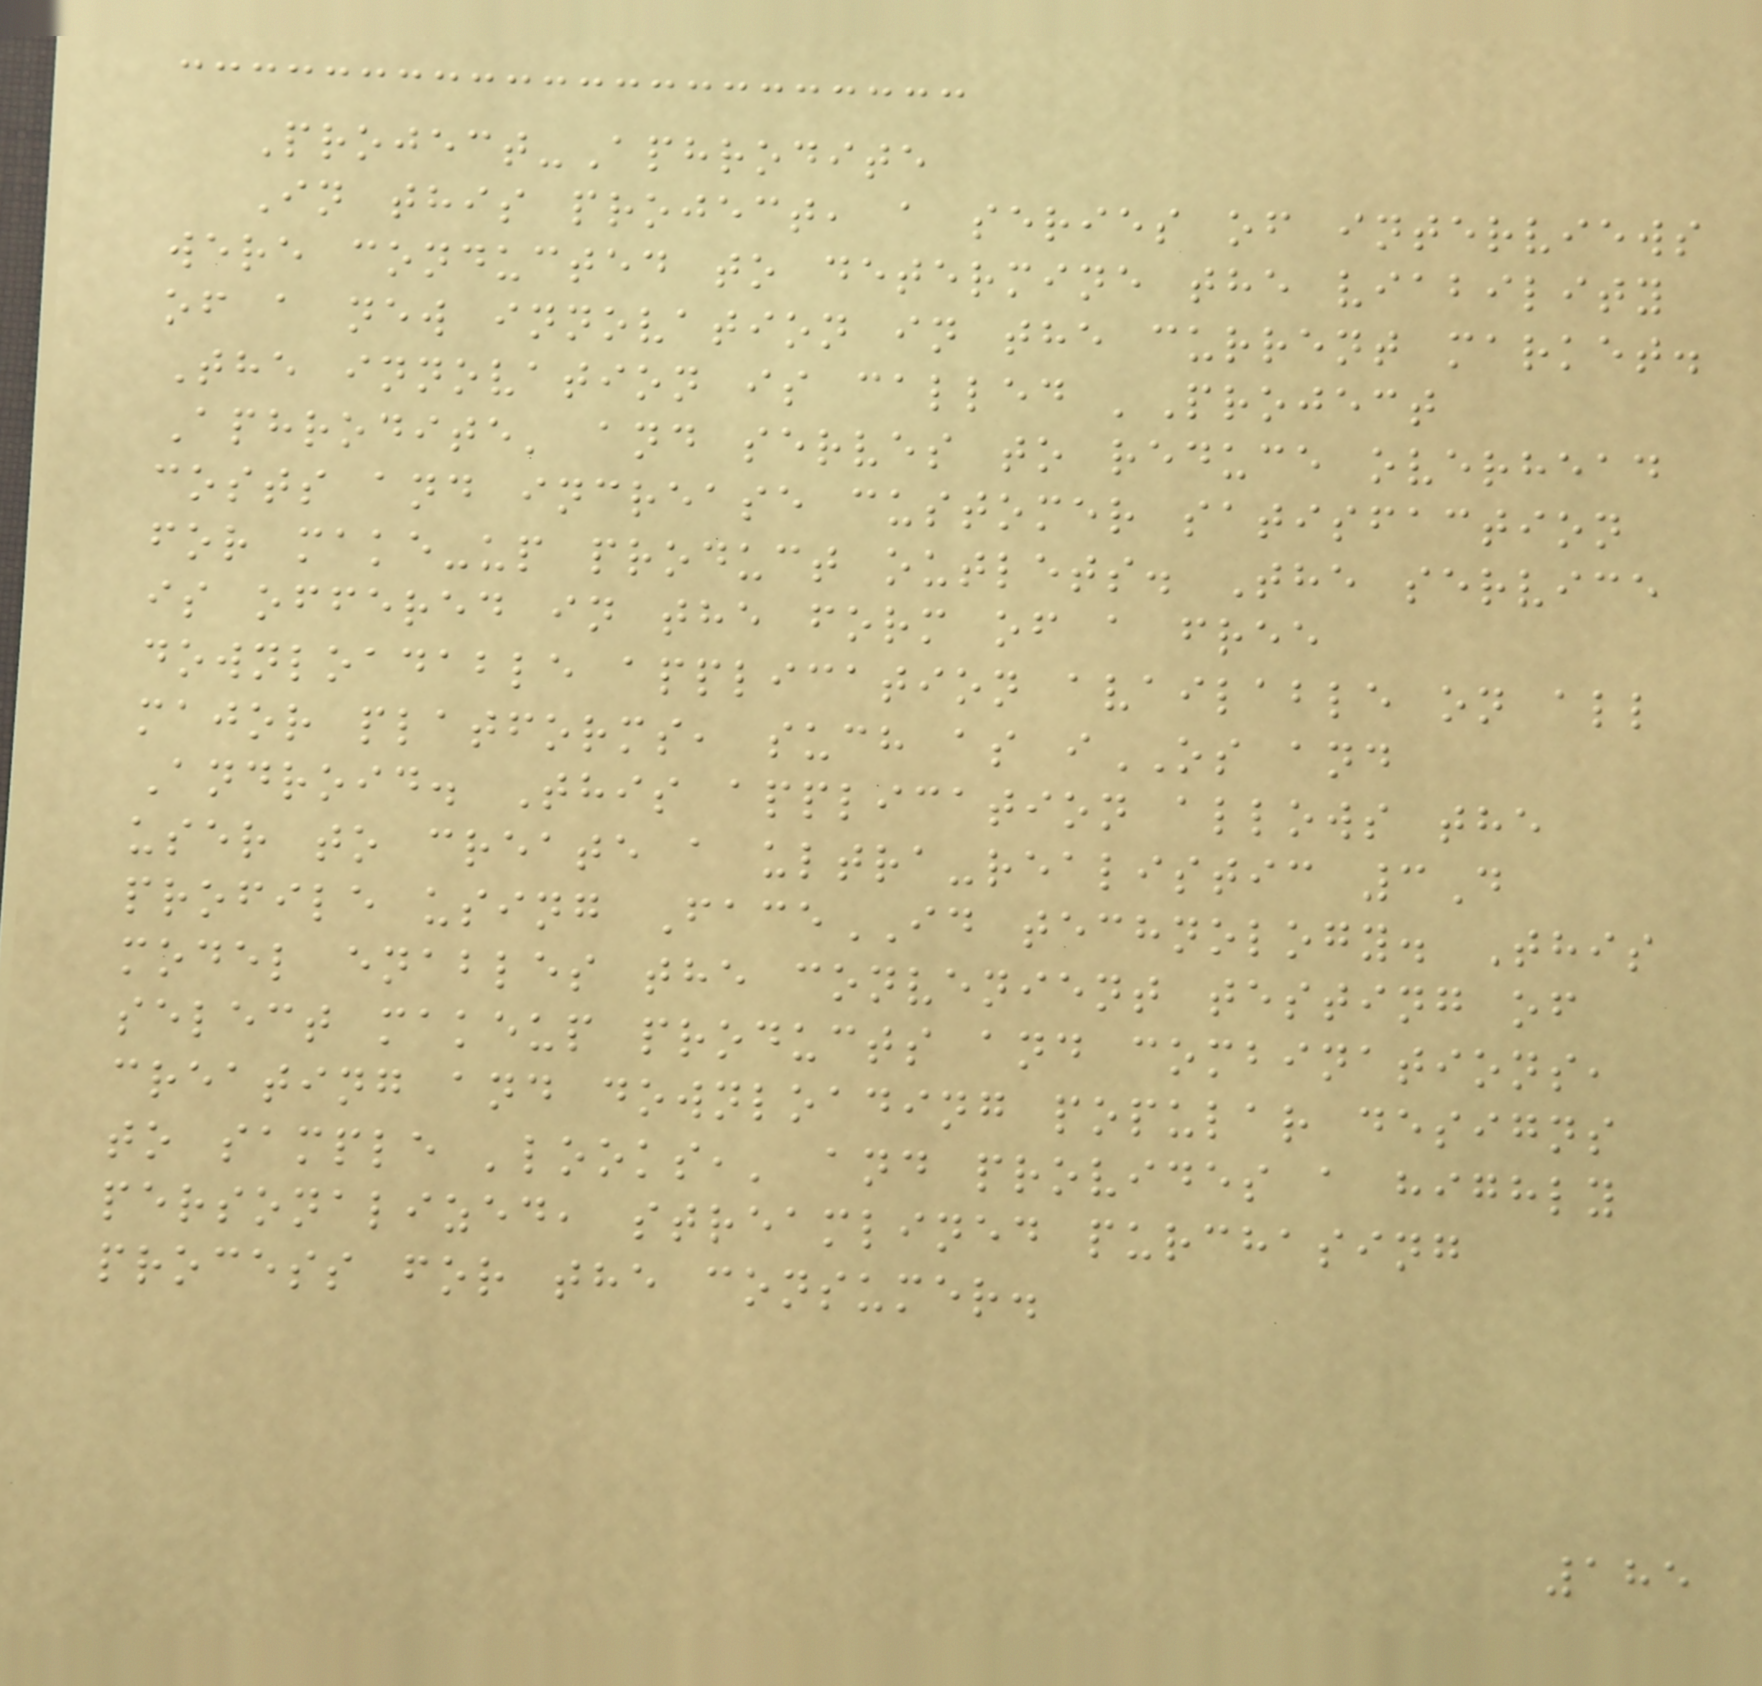Project-Aphrodite
In this project, a series of interviews
were conducted to determine the viability
of a new innovation in the current market.
The innovation is called 'Project
Aphrodite' and serves to reduce overhead
costs and increase customer satisfaction
for make-up product outlets. The service
is offered in the form of a free
downloadable application available on all
major platforms, such as iOS and
Android. This application allows the
user to create a ultra-realistic 3D
profile using FaceID technology. This
model enables the convenient testing of
select makeup products and combinations,
creating and downloading popular designs
to sample 'looks,' and provides a highly
personalized, streamlined purchasing
process for the consumer.
185
